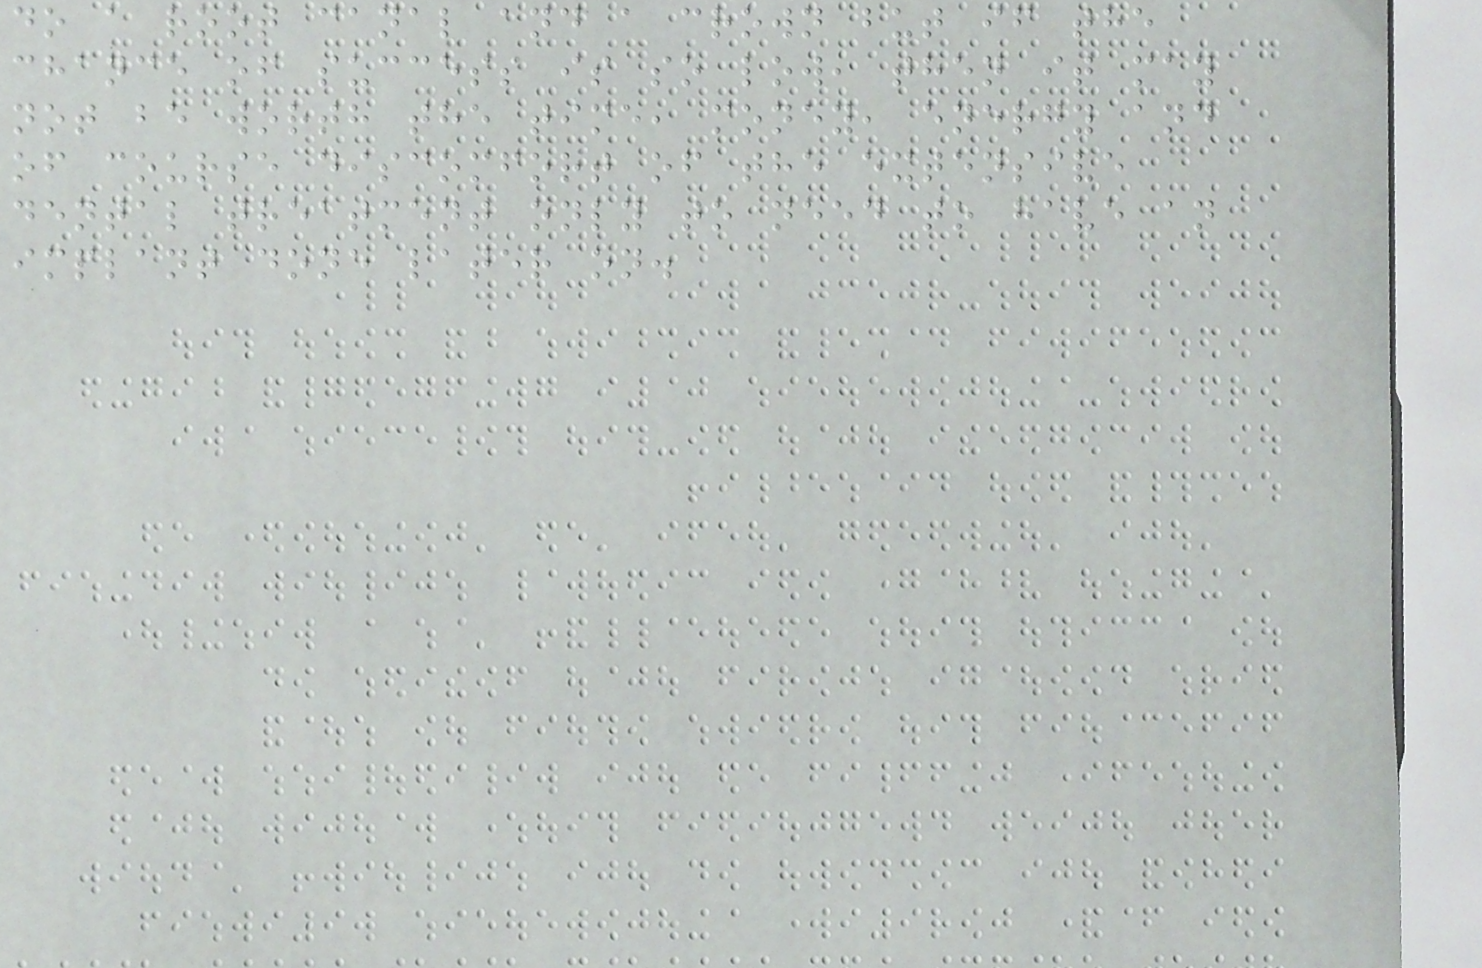do a root canal and a crown but if the
chance of success is so low, then it may
not be worth the time, money, energy and
of course discomfort of the extensive
dental treatment only to need to have an
implant done later on.
